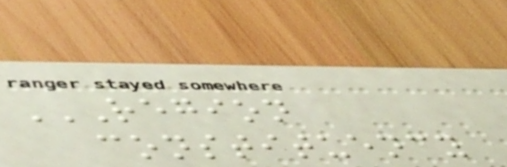REGION
CONSTITUENCY
